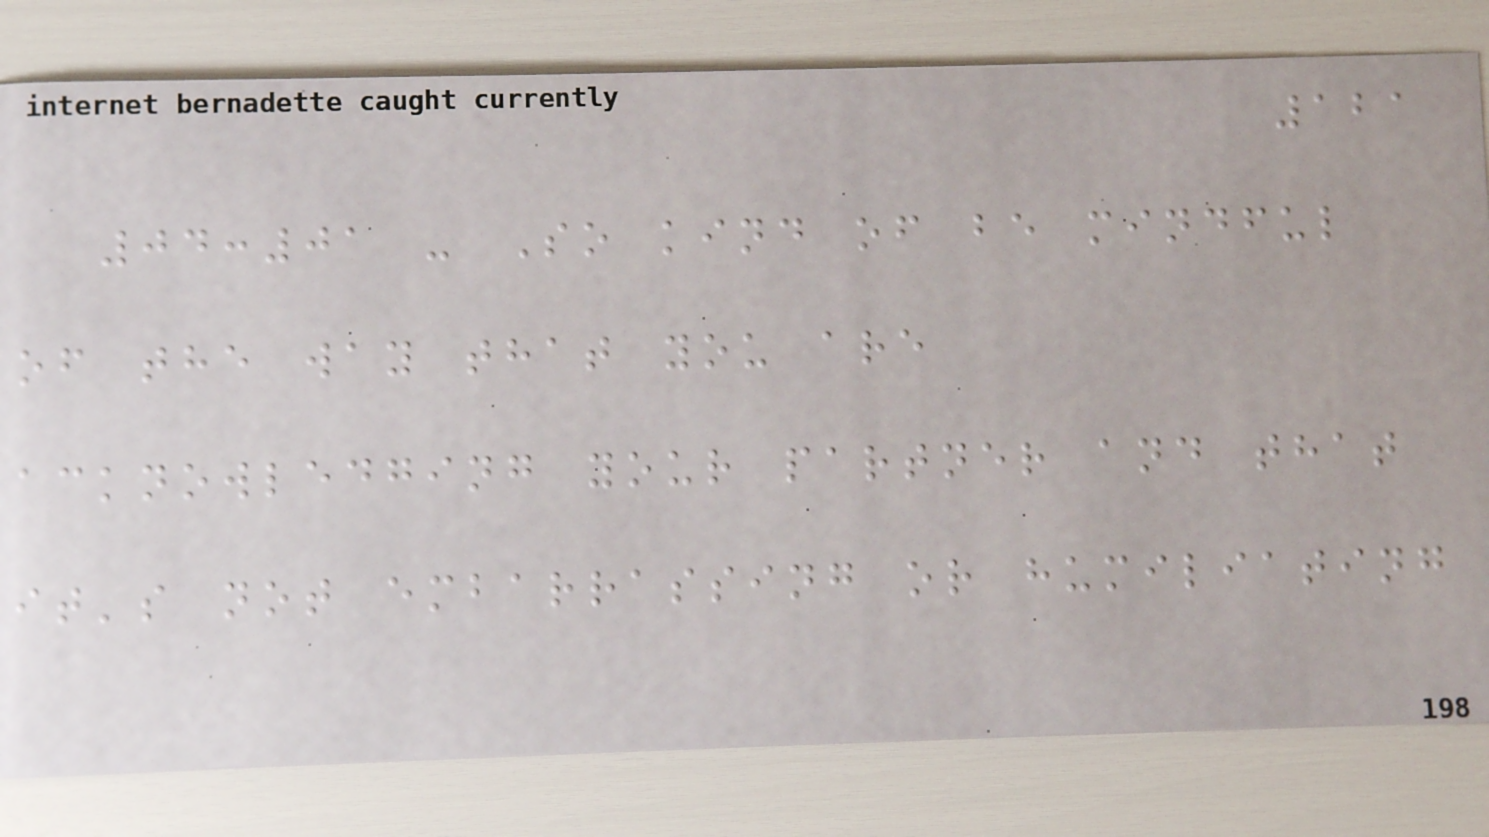121
04:01 - So kind of be mindful
of the way that you are
acknowledging your partner and that
it's not embarrassing or humiliating
